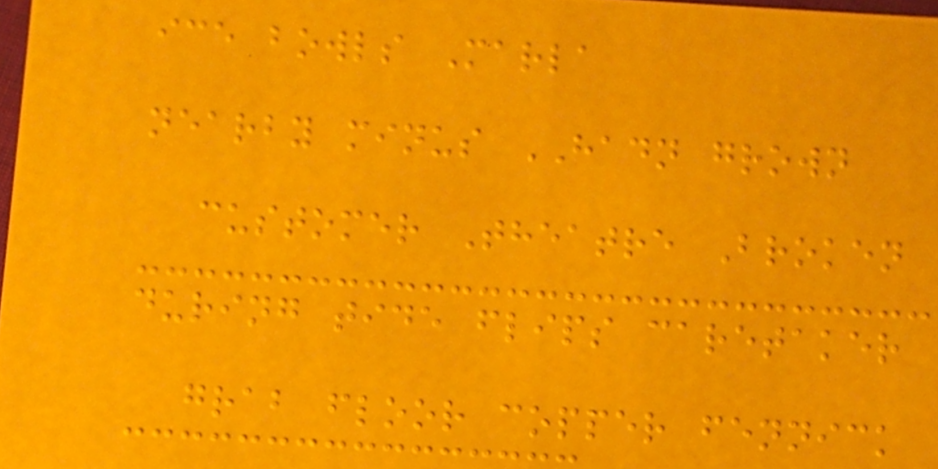ice bowls Marla
nearby minus HADN grown
customer Theatre Broken
during tide flips caretaker
grab floor copper fennick
